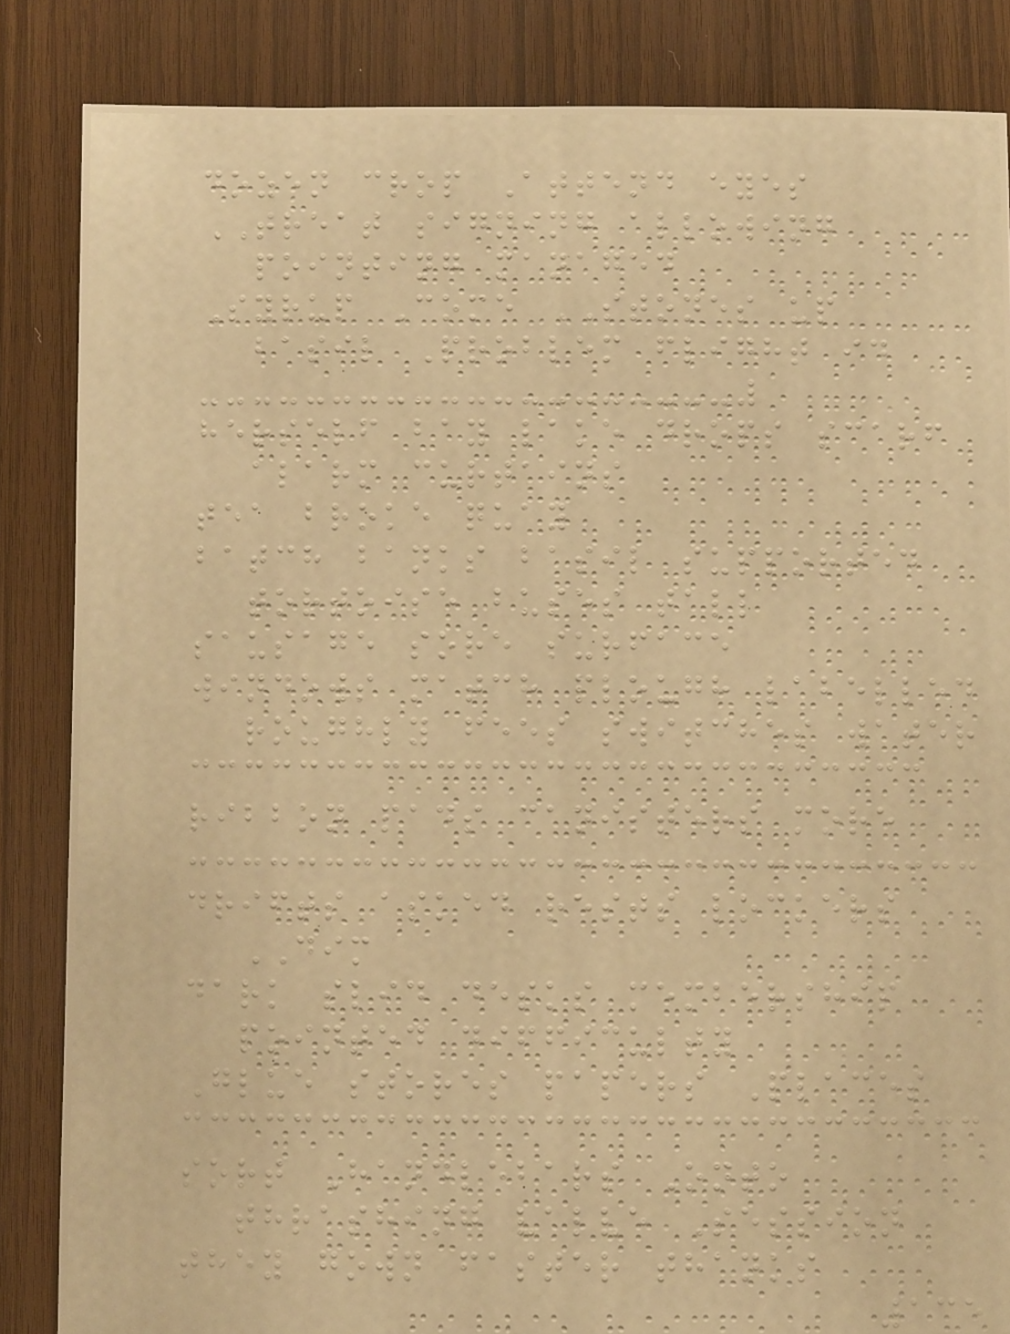dozen crop Attend eyes
TREAT signing allowing
pointing managed
Syrup Come STONES up
basil Problem flight id
herself bay lake drops scarf
alarm curtains
tea broke quay
batch banks basil supported
tortoise buses tall
sausage sore surface
windows match plough labelled
roughly fees switches water
ribbon pads canisters more
drifts asked rests lockers
DIM
dark slid desks membership
pointed difficulty
Glue stores papers Places
sort Handlebars Onto
thrashing valve Session
they gown faster thanks
135
